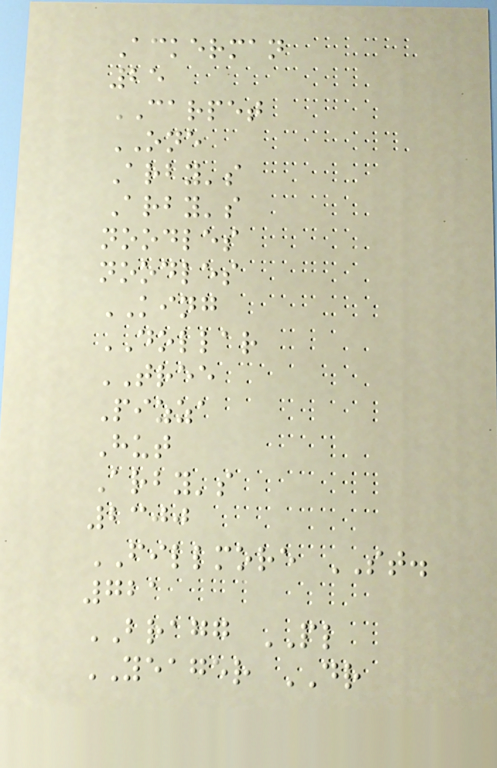Ackerman
25
CARPET
ONE
Arby's
Arby's
noodles
noodles
KING
DOLLAR
TREE
Pizza
Hut
Arby's
2300
FILLMORE ST.
721
BRAGG PL
YEAGER DR
